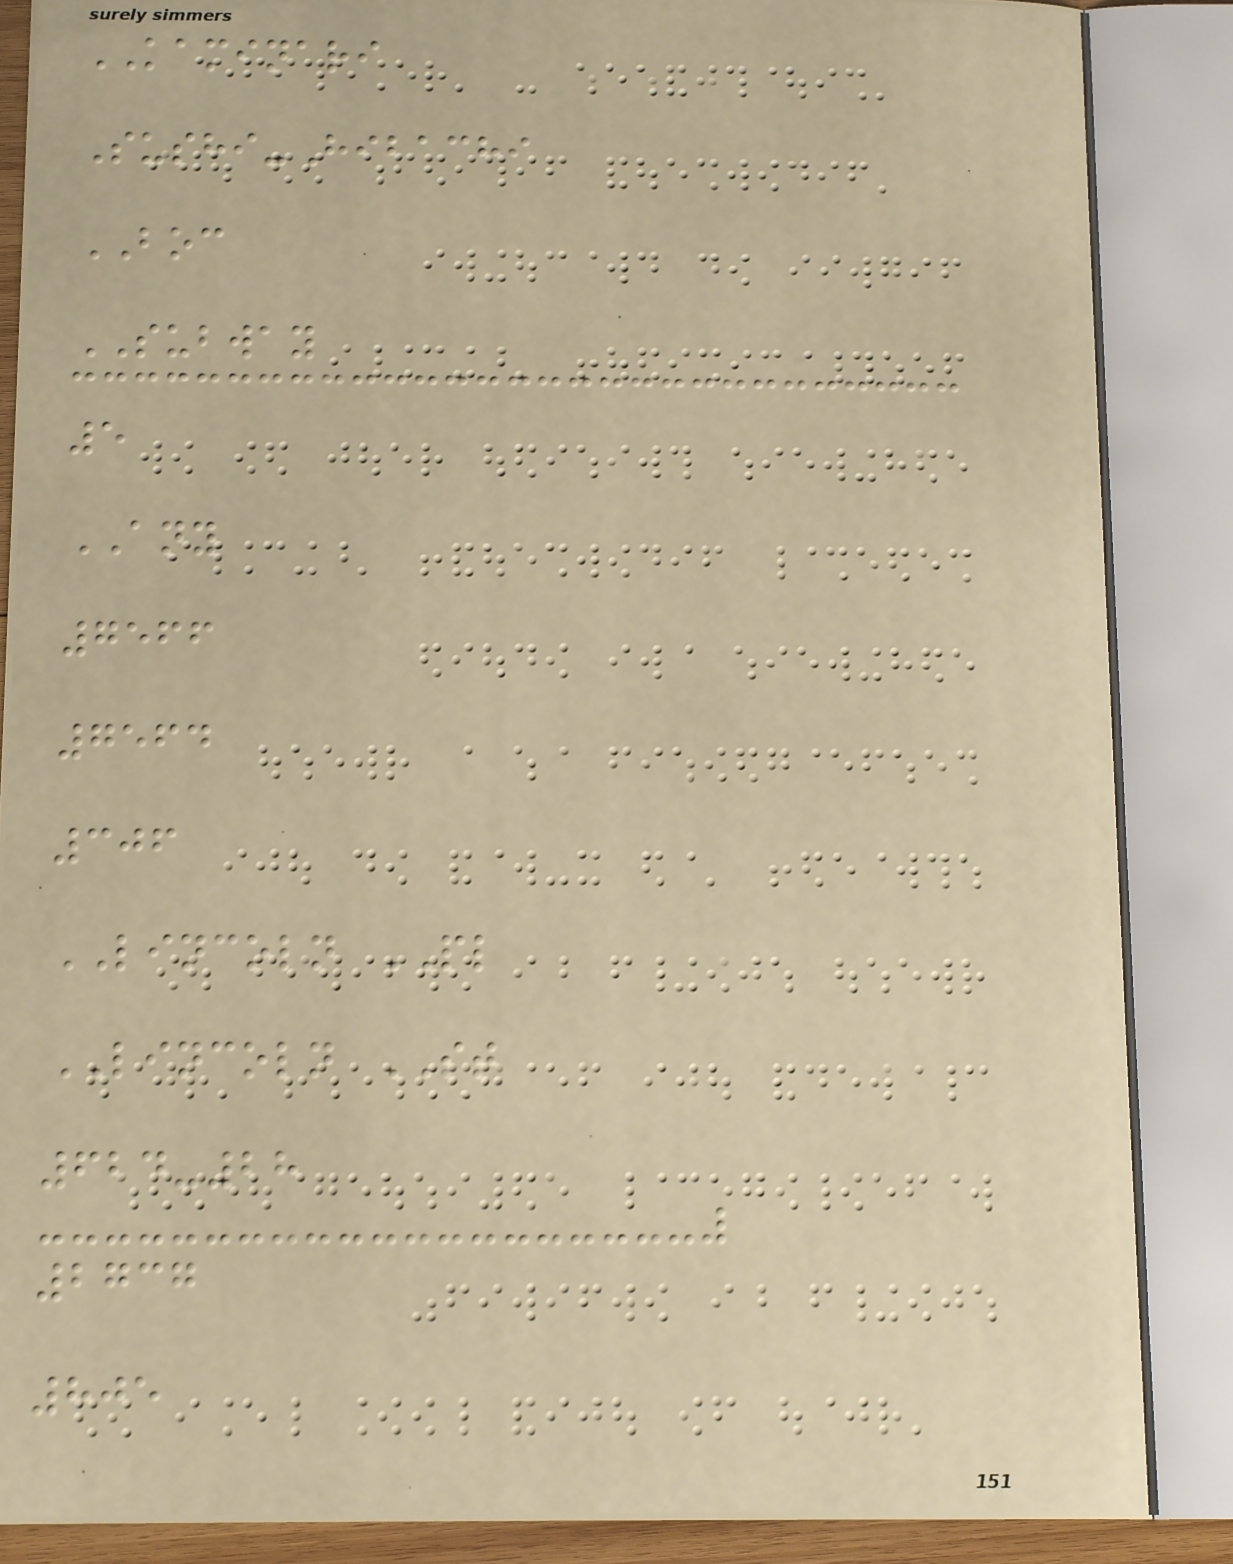KAMINARI
Sushi-Hibachi
BOC
SUBWAY
5
ANY
7566
7564
306
LINCOLN PL
LINCOLN ST
624-28
2737
805
